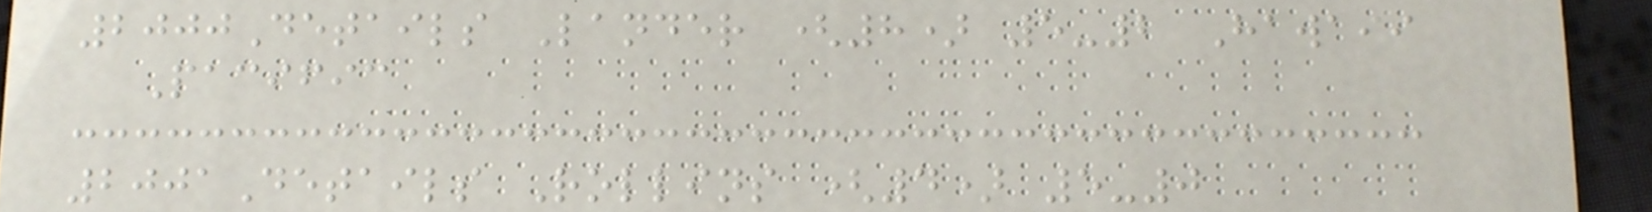2000Details Lander (8) 5-2 Hawaii
Pacific
2001Details Rollins (4) 5-0
